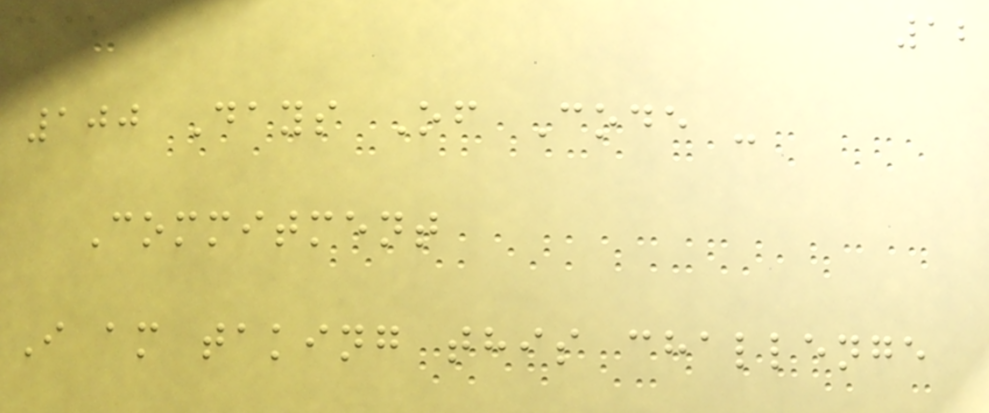12
100 Days Of Code -
Commitment
I am taking this challenge
